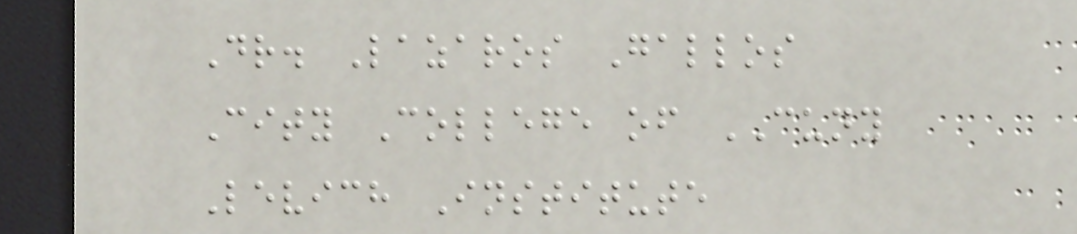Dr. Lazaros Gallos
City College of CUNY
Levich Institute
